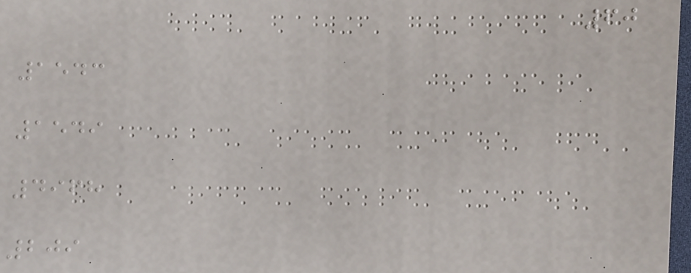60
1543
1549
4968
209
